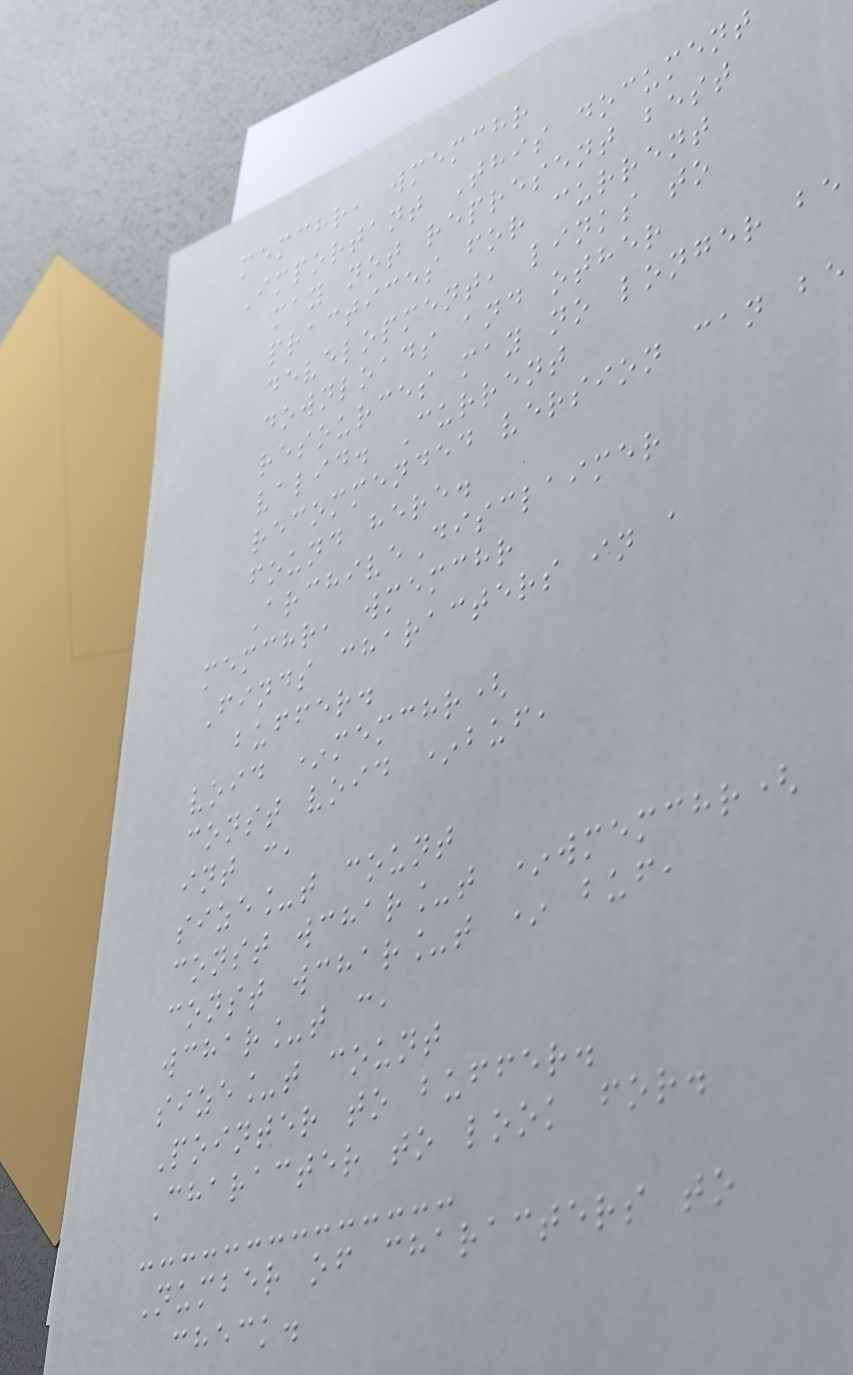memchr, wmemchr
Important This document
may not represent best
practices for current
development, links to
downloads and other
resources may no longer be
valid. Current
recommended version can be
found here.
ArchiveDisclaimer
memchr, wmemchr
Finds characters in a
buffer.
void *memchr(
const void *buf,
int c,
size_t count
const wchar_t *wmemchr(
const wchar_t * buf,
wchar_t c,
size_t count
Pointer to buffer.
Character to look for.
Number of characters to
check.
